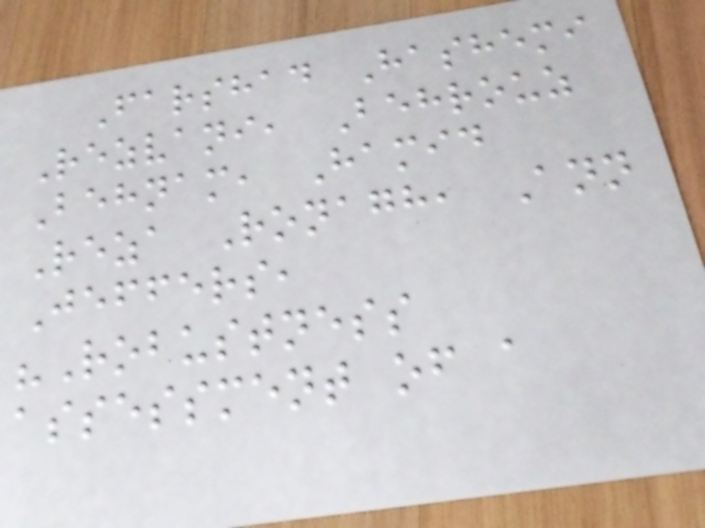Farshad Hashemi
Rezvani, Behrouz
Behnam, Hamid
Reza Ronagh, Ann
Jeffers,
"Robustness
assessment of a
